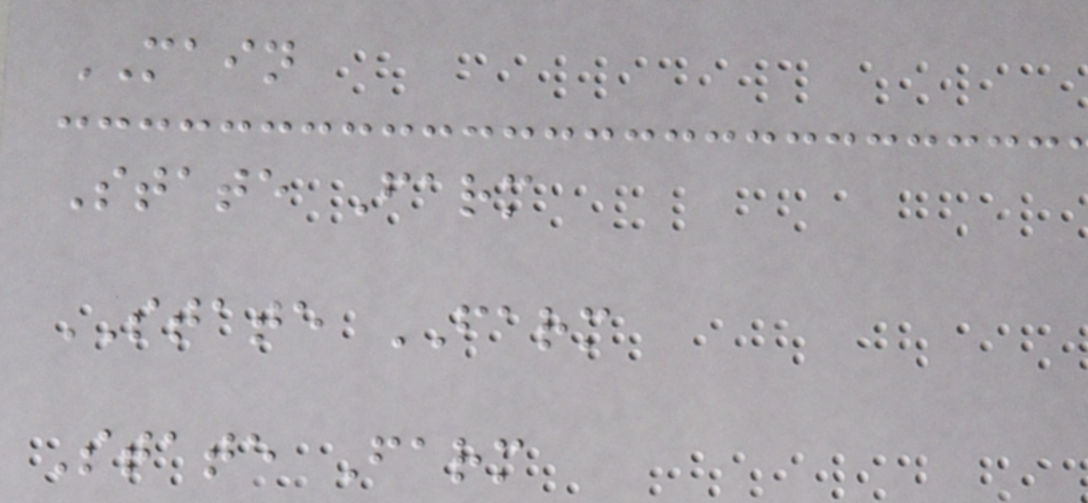MAIN
State Farm
STATE FARM
State Farm
